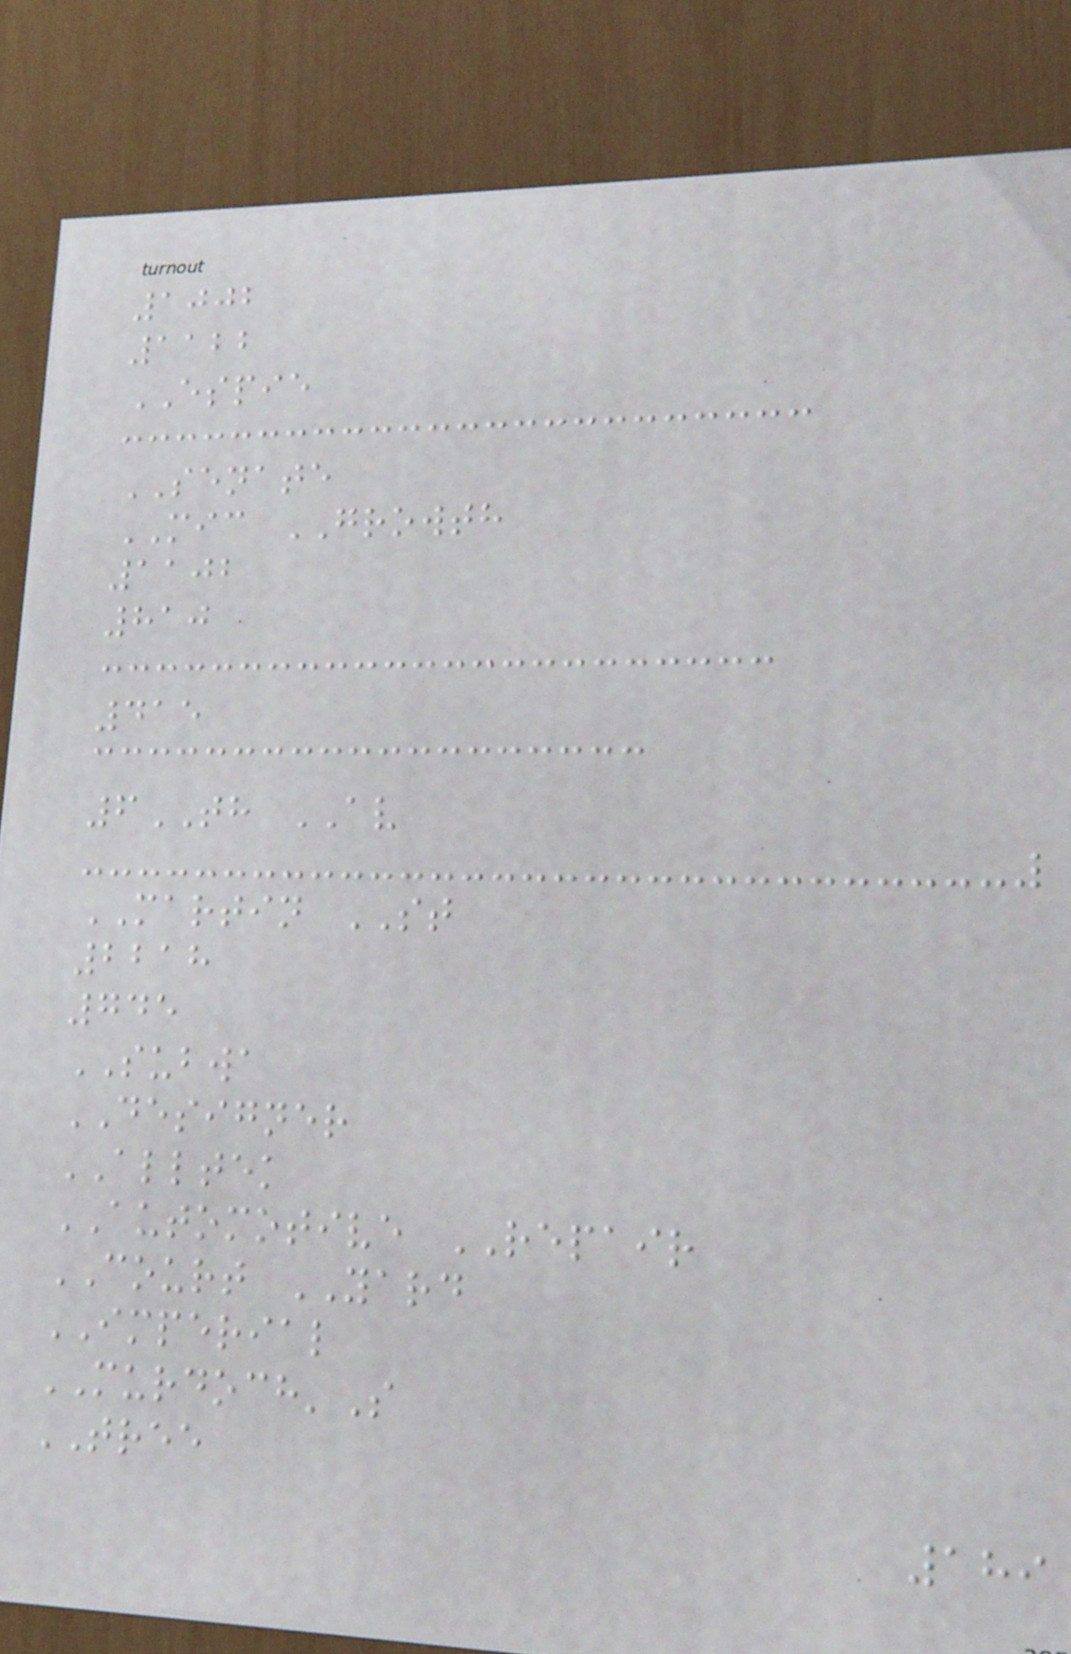1002
1122
ESPIE
SENATE
MIC GROWTH
1102
810
415
6TH AV
MARTIN ST
2218
745
SUBWA
DESIGNER
ALLTEK
AUTOMOTIVE REPAIR
COURT YARD
IMPERIAL
MURDOCH'S
TREE
189
